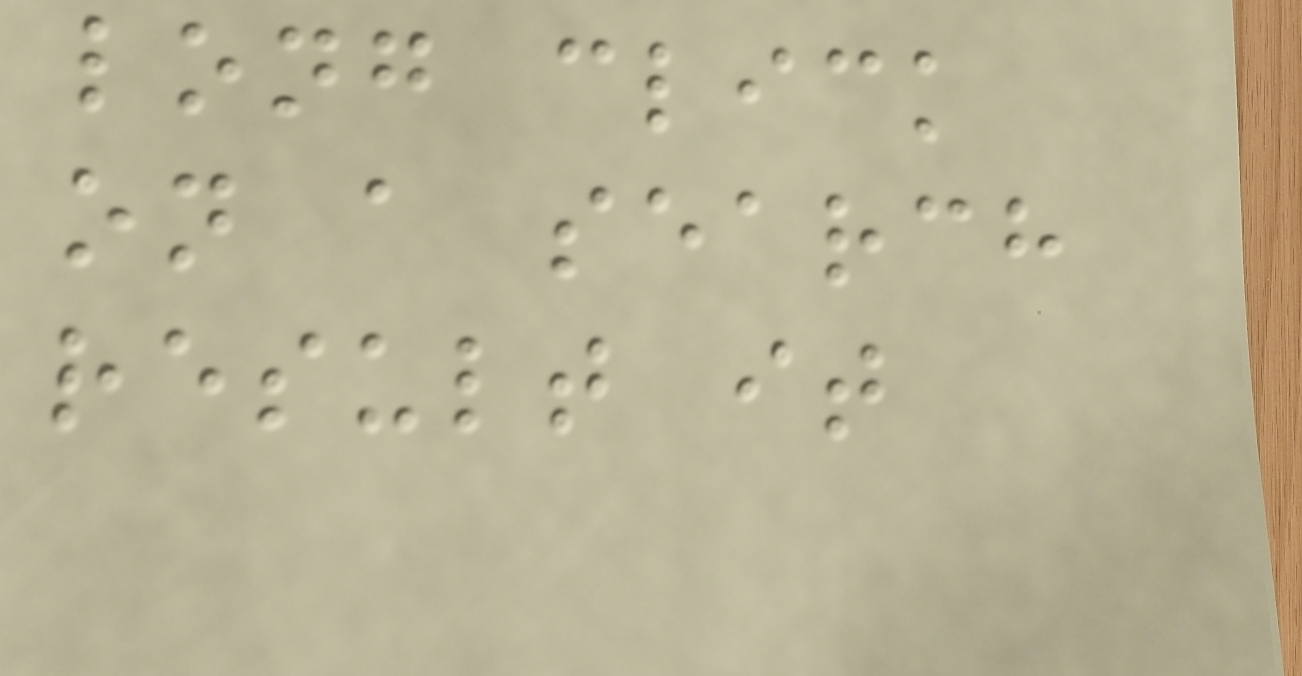long click
on a search
result it
